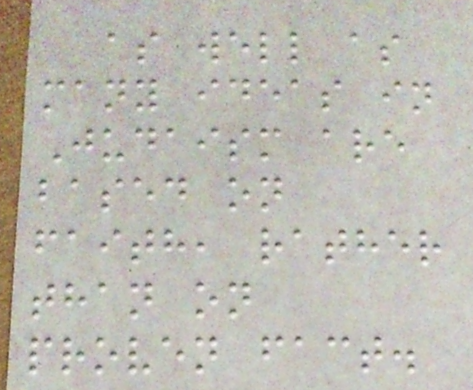as well as
many ideas in
Judaism are
based on
faith, rather
than on
proven fact.
